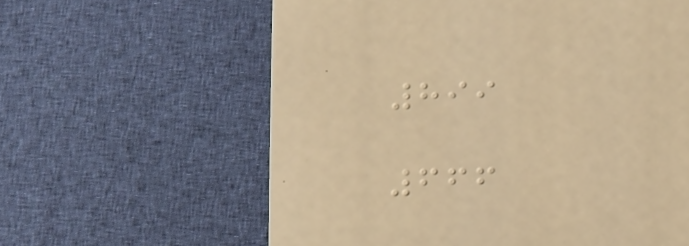899
666
